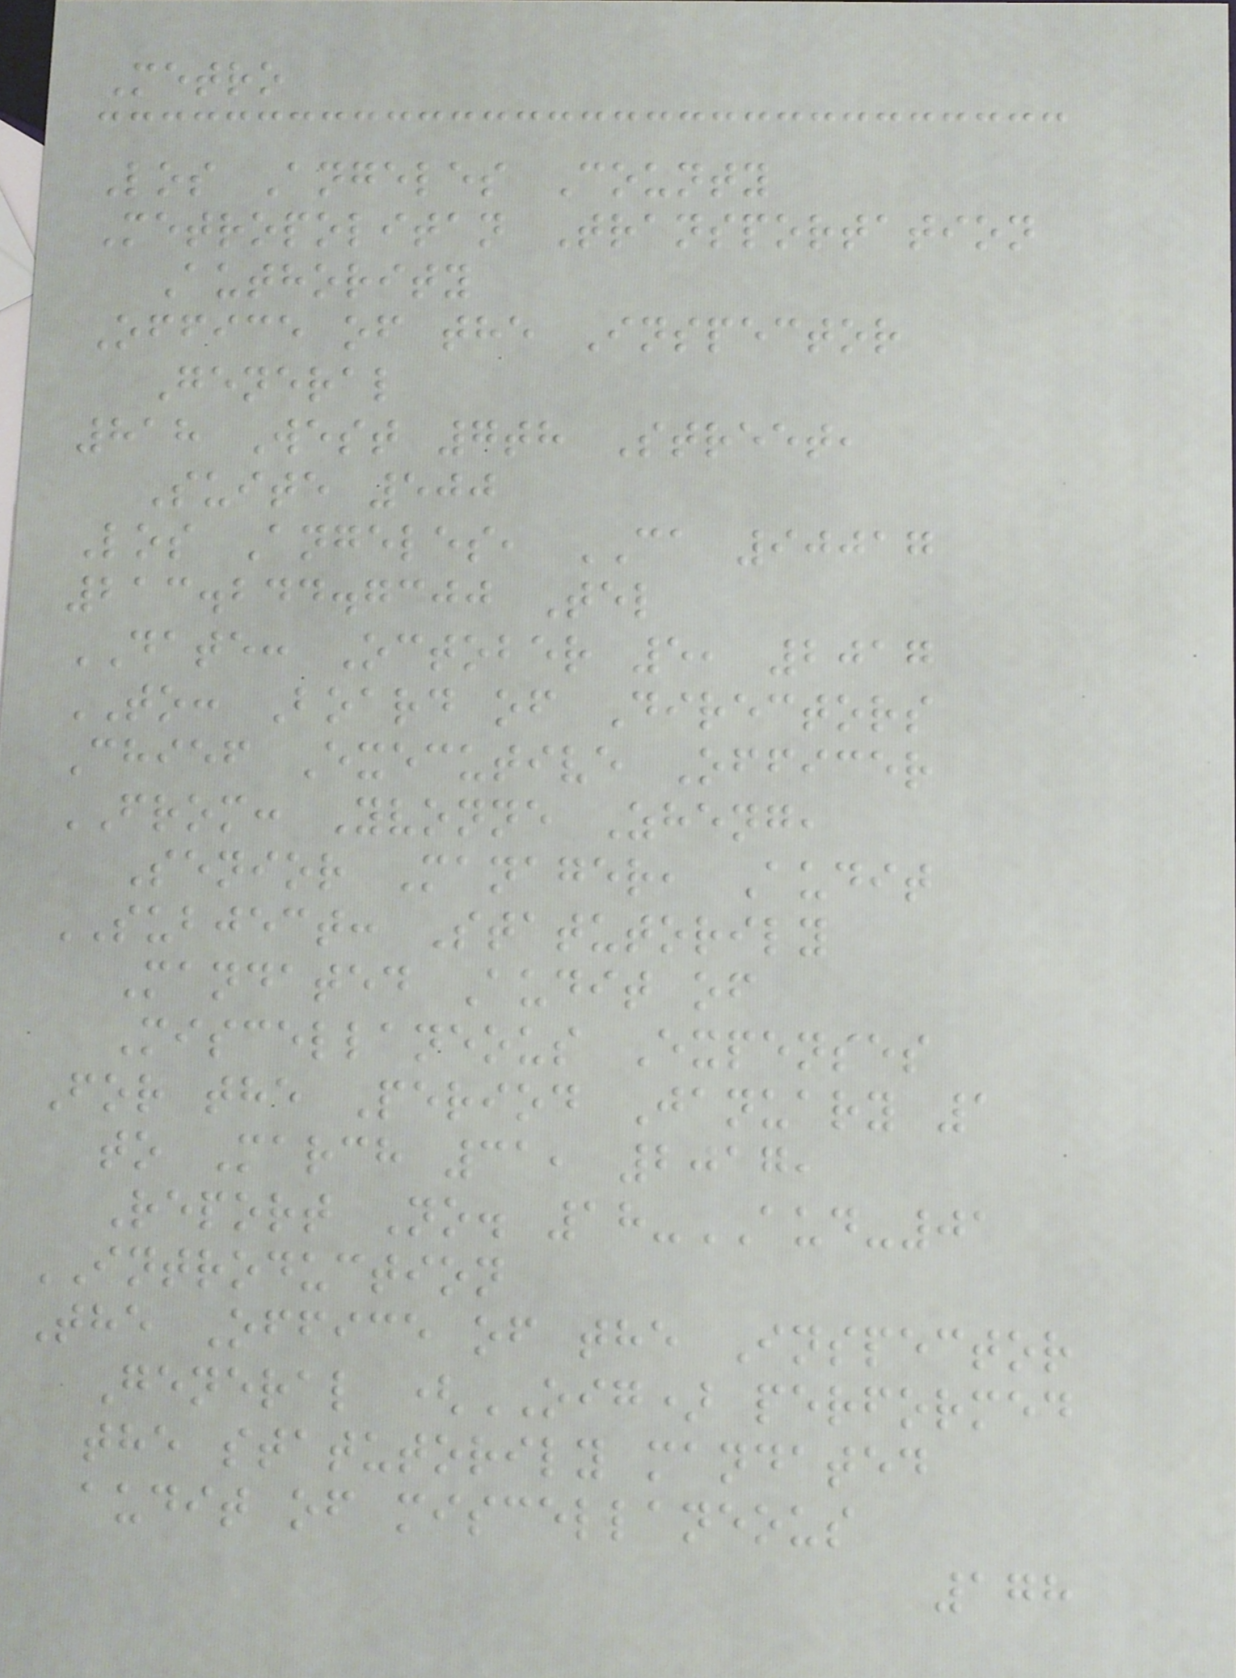Metro
Los Angeles County
Metropolitan Transportation
Authority
Office of the Inspector
General
818 West 7th Street,
Suite 500
Los Angeles, CA 90017
213.244.7300 Tel
DATE: October 5, 2017
TO: Board of Directors
Chief Executive Officer
FROM: Yvonne Zheng,
Senior Manager, Audit
SUBJECT: Statutorily
Mandated Audit of
Miscellaneous Expenses
For the Period January 1
to March 31, 2017,
Report No. 18-AUD-01
INTRODUCTION
The Office of the Inspector
General (OIG) performed
the statutorily mandated
audit of miscellaneous
178
